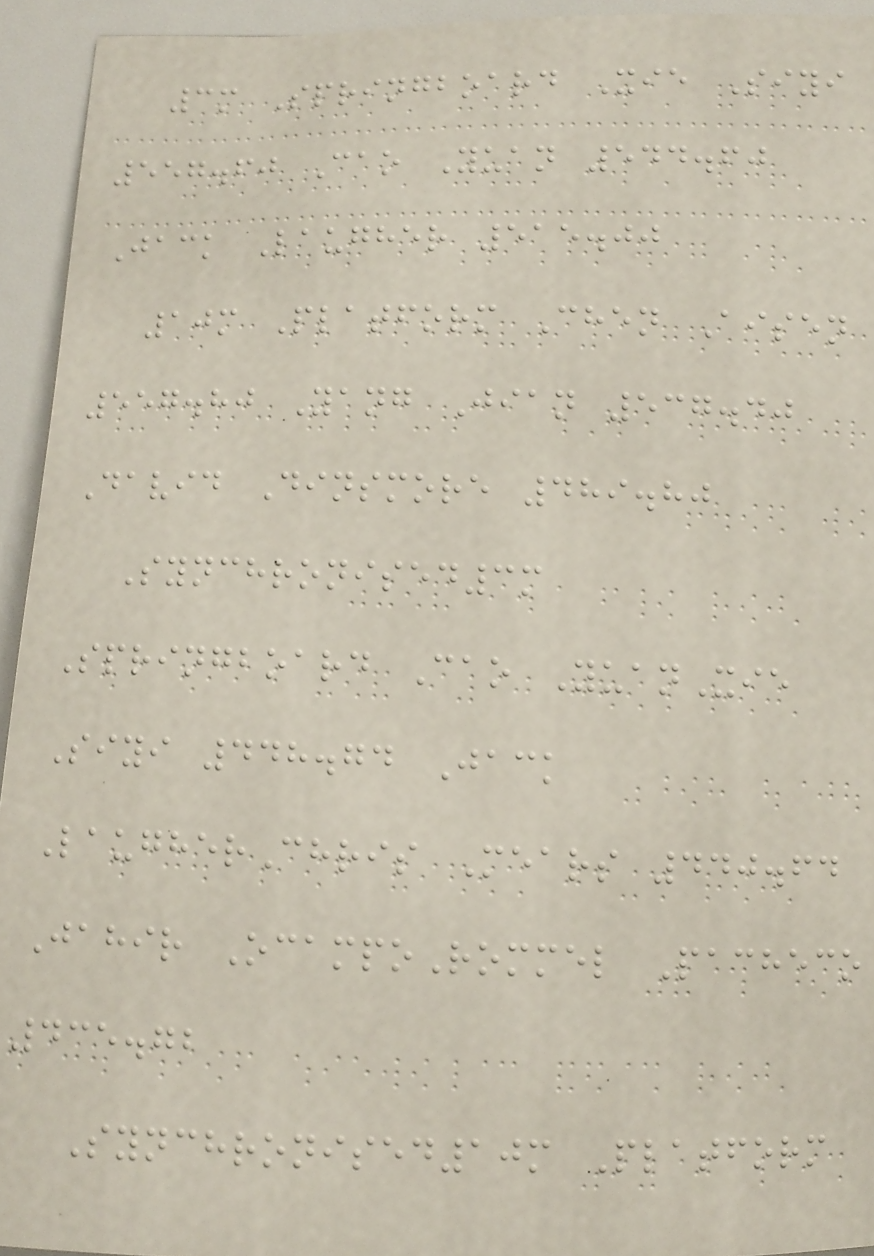3m Springboard Xie Siyi
557.60 Cao Yuan 544.60
Jack Laugher 515.00
10m Platform Chen Aisen
557.80 Yang Jian 537.40
David Dinsmore 489.80
Synchronised3m
Springboard Cao YuanXie
Siyi 448.74 Jack
LaugherChris Mears 440.64
Jahir OcampoRommel Pacheco
435.72
Synchronised10m Platform
